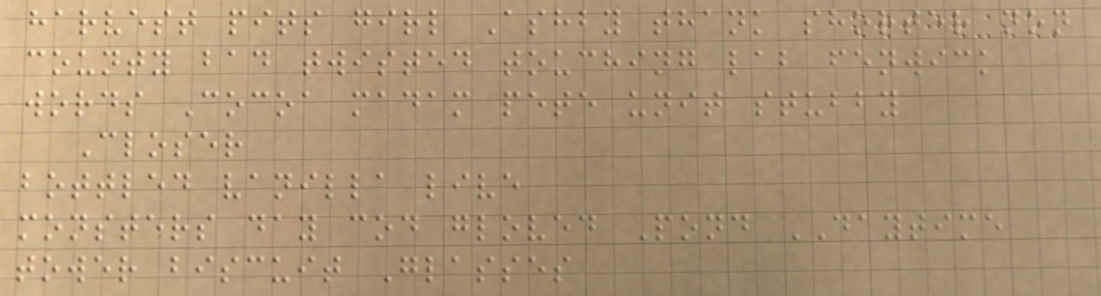harvest pits girl Ashby thank shorter non
county bad twisted touching lab fenwick
words Cocoa madam pete unit stubby
Closer
bottled vanilla live
monsters day cod gloved Pond DAYTIME
tower biscuit Glasses
